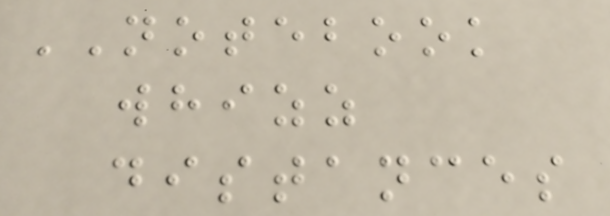NOTEBOOK
whizz
distances
